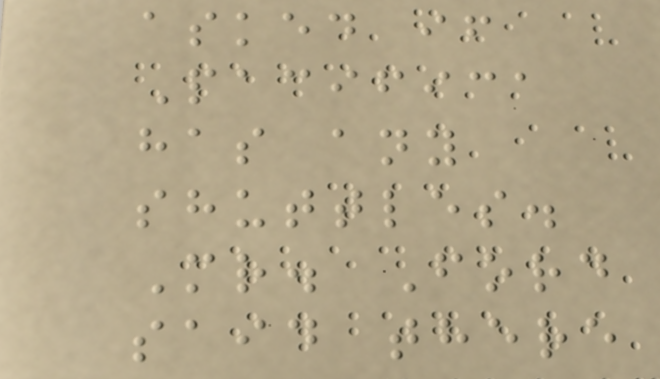asked if
Pacifica
has any
shuttles.
Mr. Ford
said there
